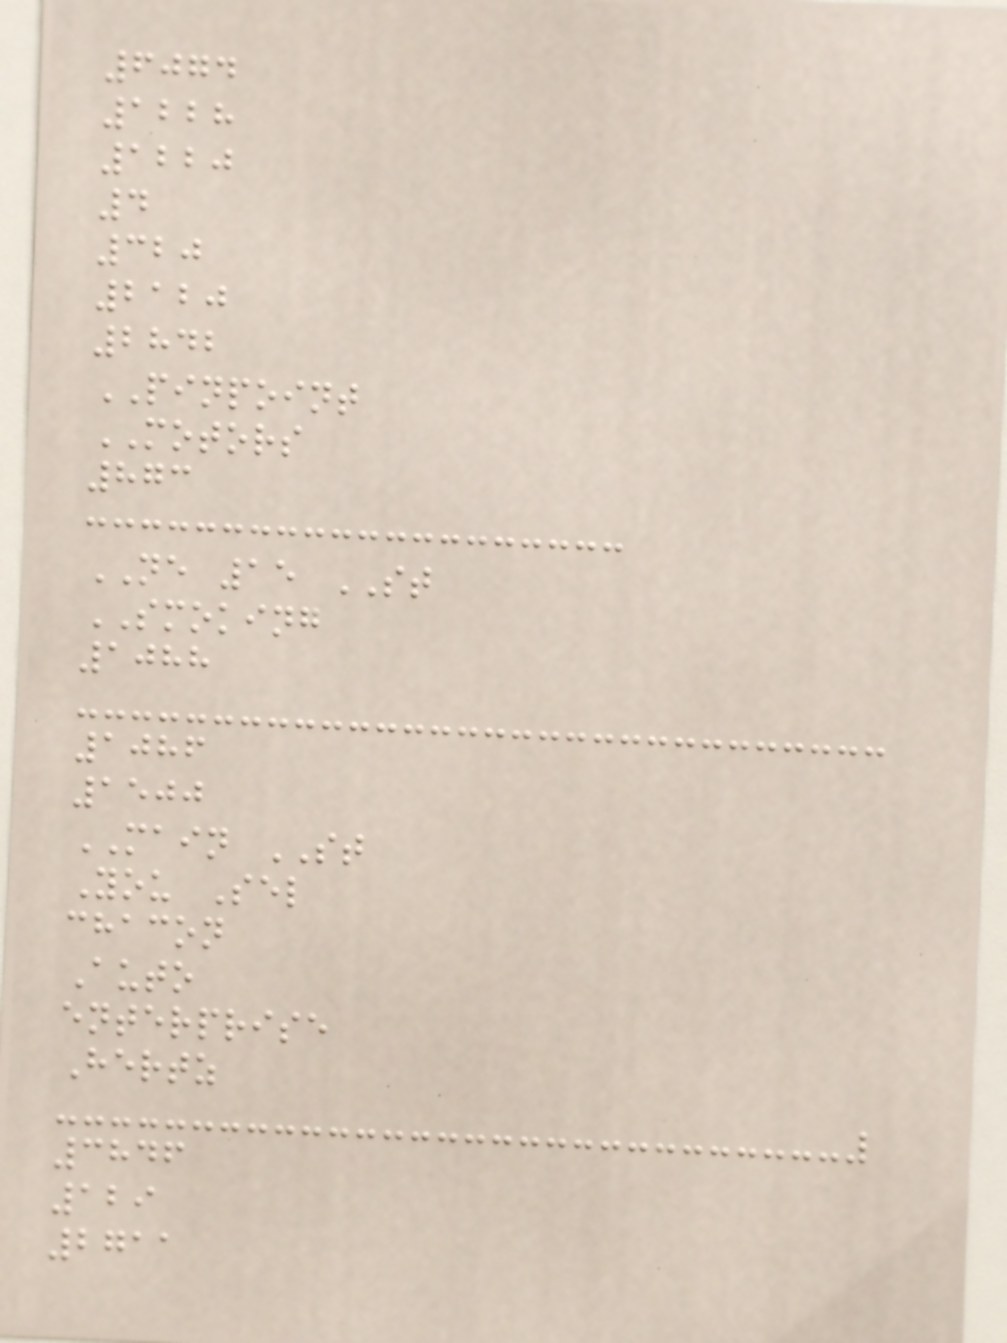6074
1228
1220
4
320
2120
2842
PINPOINT
MOTORS
873
NE 15 ST
SMOKING
1088
1086
1500
MAIN ST
You Sel
chacon
Auto
enterprise
Hertz
3846
129
2711
